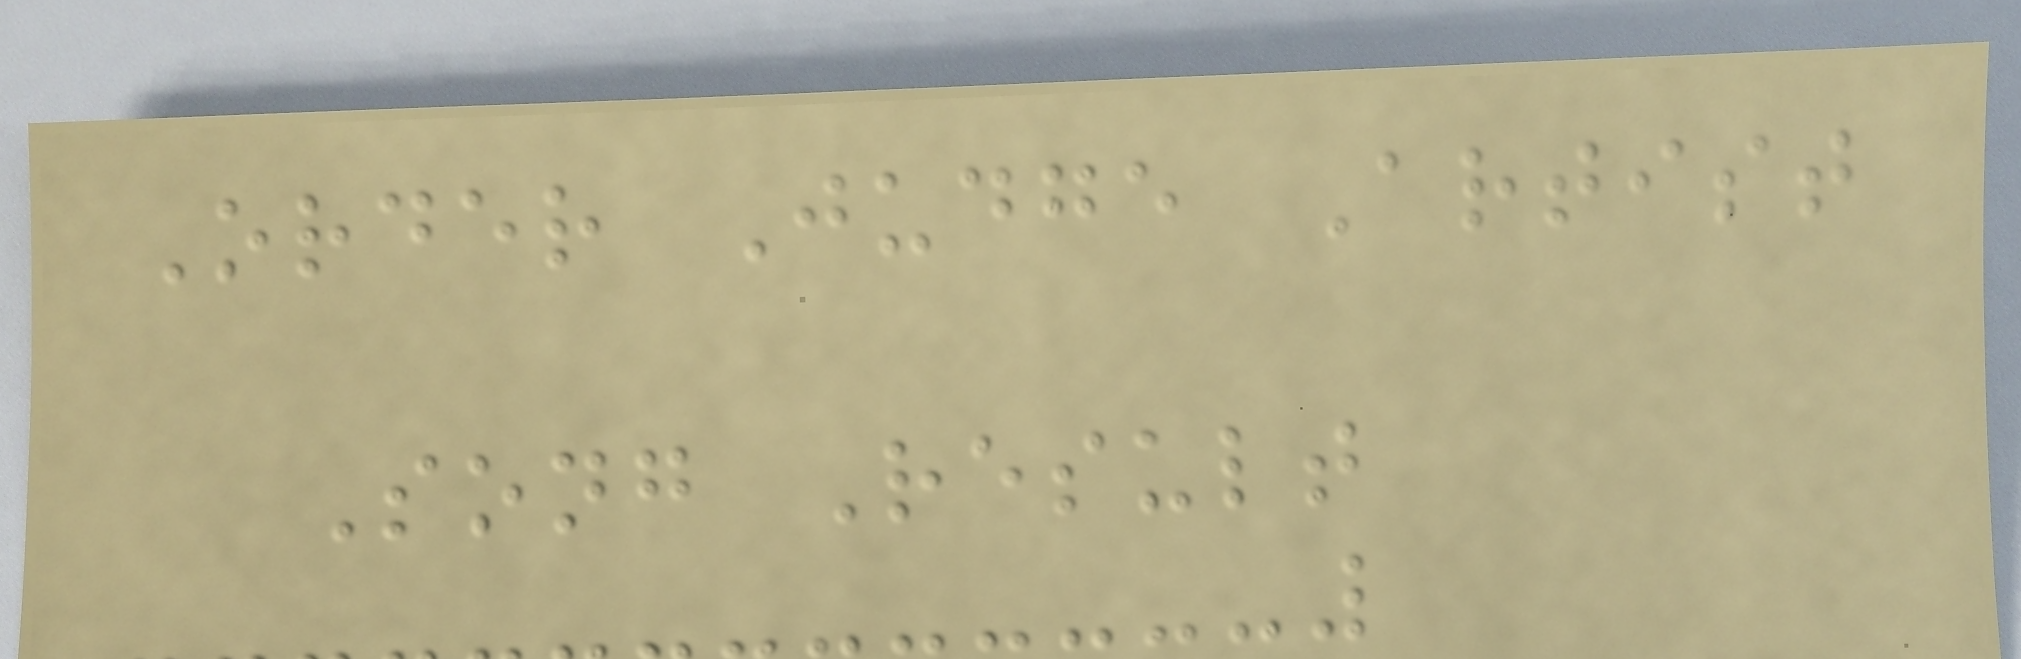Order Judge Artist
Song Result
